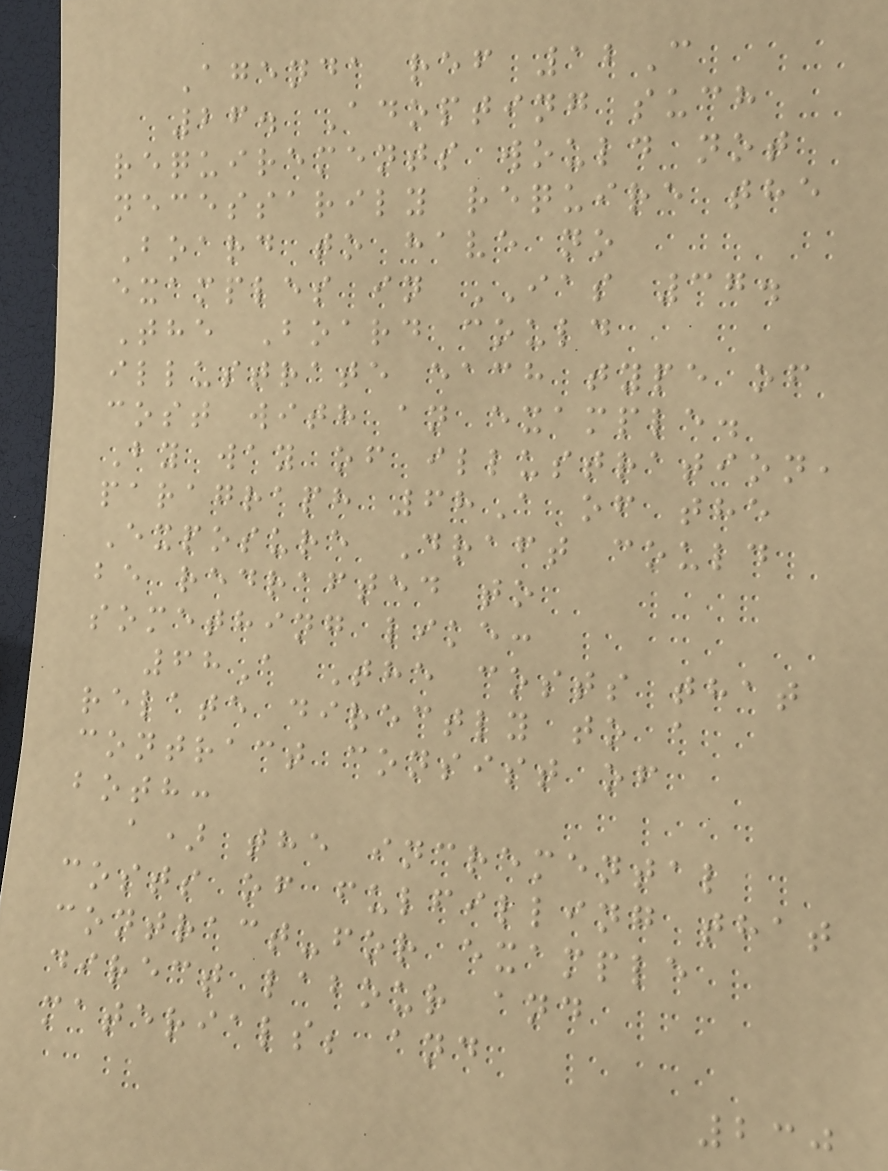Agenda ref 12C
26. Adopting such
requirements would not
necessarily require the
Board to have no
examples in IAS 37.
The Board could
illustrate each type of
cost with an example.
By way of illustration,
paragraph 68A of the
Exposure Draft could
be redrafted to
something like:
68A The costs that
relate directly to a
contract consist of
both:
a) the incremental
costs of fulfilling that
contract-for example
direct labour and
materials; and
230
